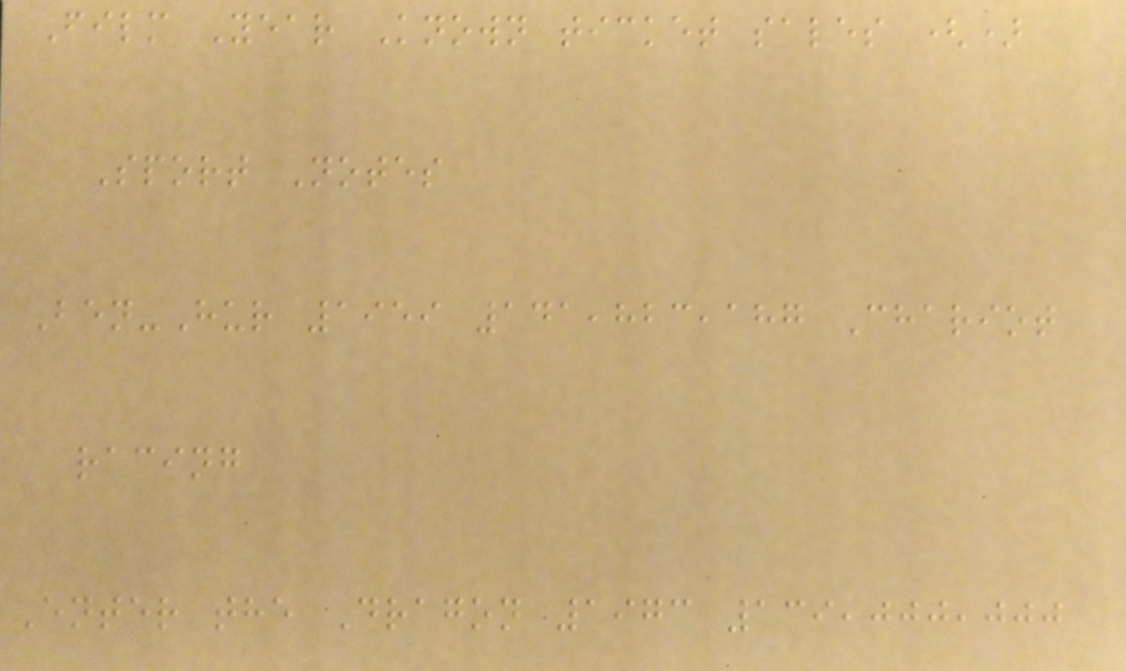Film Year Known ticket sales ()
Sport Notes
Ben-Hur 1959 141,823,187 Chariot
racing
Enter the Dragon 1973 139,000,000
